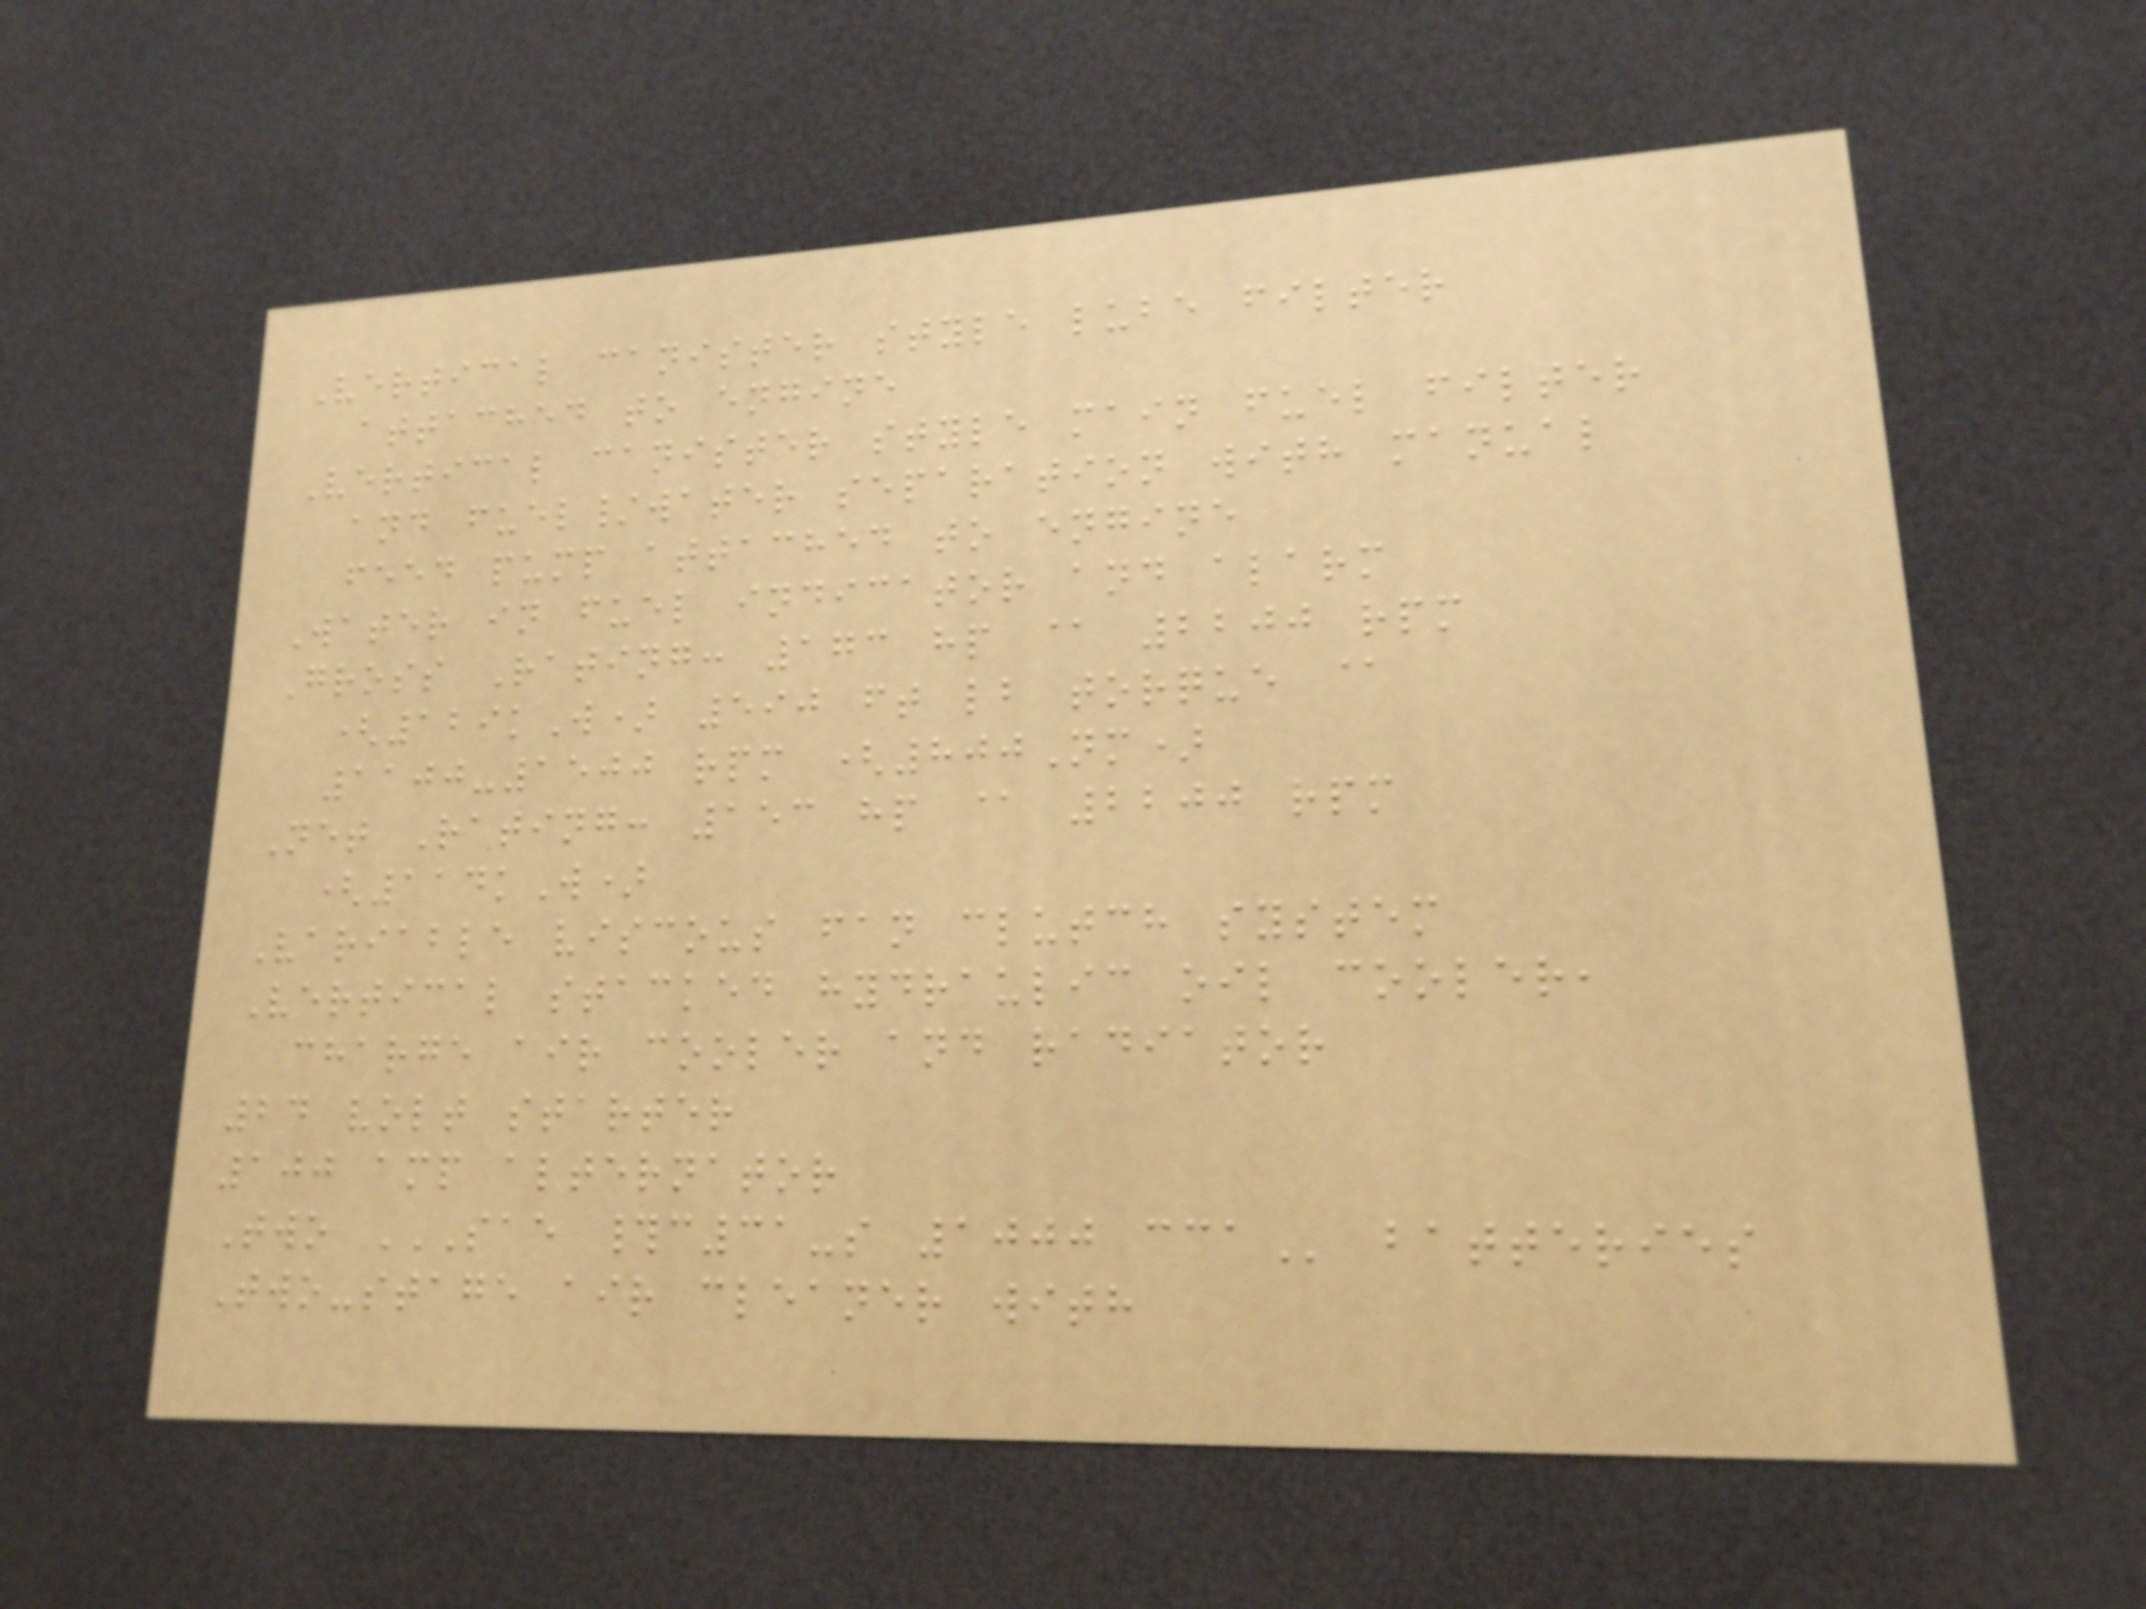Vertical canister style lube filter
attached to engine
Vertical canister style main fuel filter
and fuel/water separation with manual
feed pump attached to engine
Water in fuel indicator and alarm
Gross Rating: 173 hp @ 2200 rpm
(129kW) 590 ft lb torque @
1100-1500 rpm (800Nm)
Net Rating: 153 hp @ 2200 rpm
(114kW)
Variable viscous fan clutch system
Vertical stacked hydraulic oil cooler,
charge air cooler and radiator
24 volt starter
100 amp alternator
Two SAE #C31-S 1000 CCA batteries
Two-stage air cleaner with
